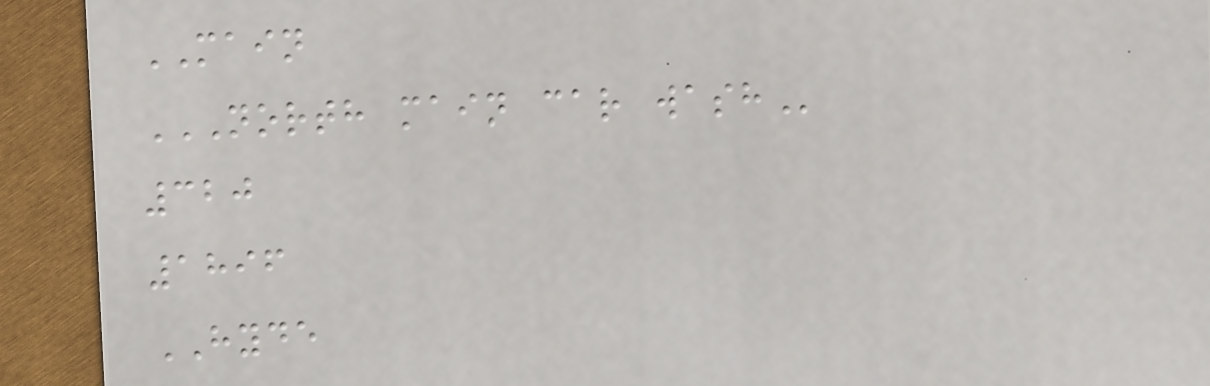MAIN
NORTH MAIN CAR WASH
320
1896
HYDE
